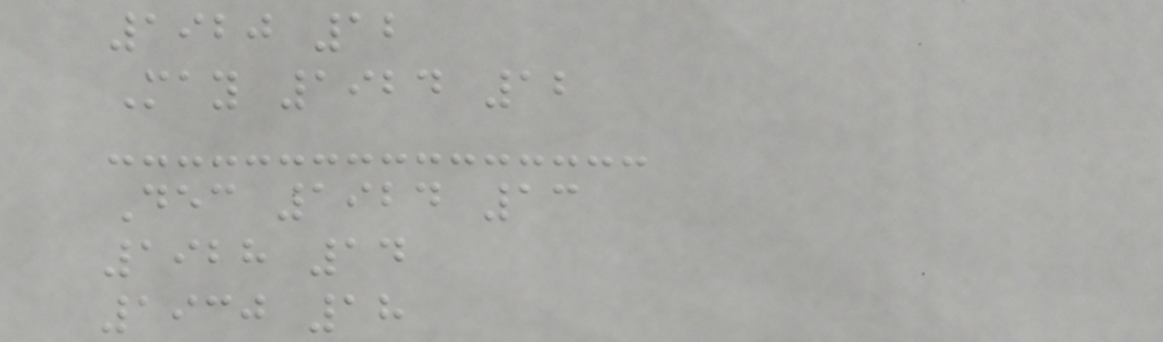1920 12
May 1924 12
Dec 1924 13
1928 14
1930 18
